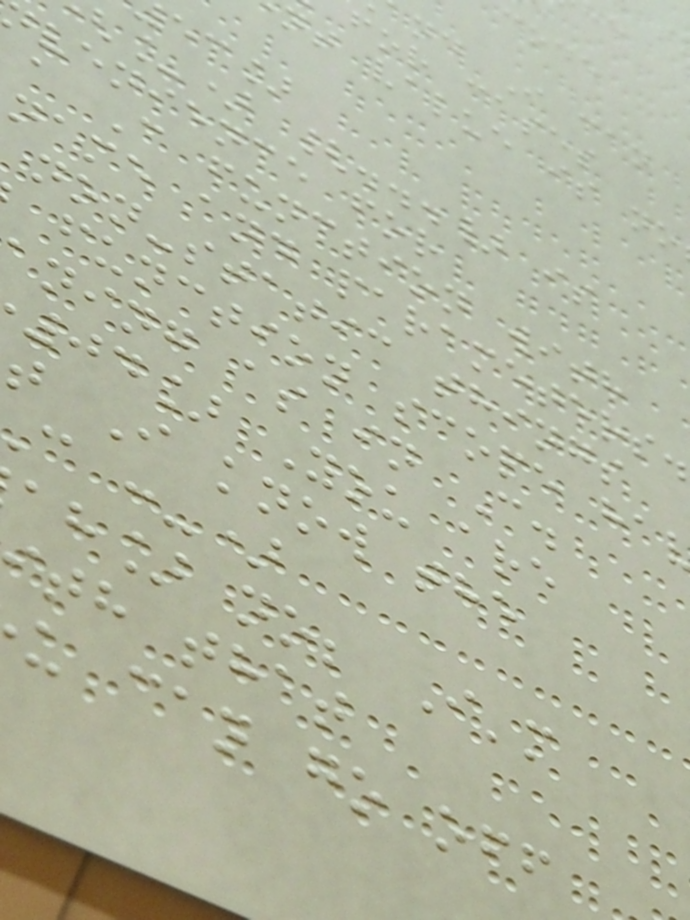nd I can
for cases
nt value is no
ec]
_) {...} is
venience for
a C function with
name and parameters.
non-static things
function scope ha
ning as in C.
04] You are
t I know the
c :-)
ah] no; I'm
th that
u can go off
